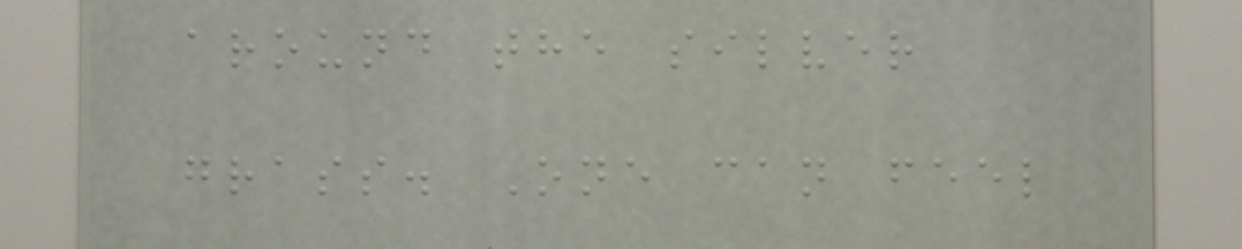around the silver
grass. One can feel
